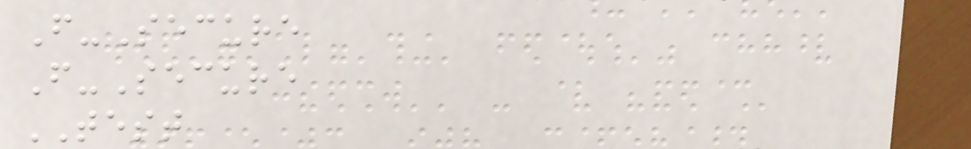F-Secure
F-Secure
TEST
